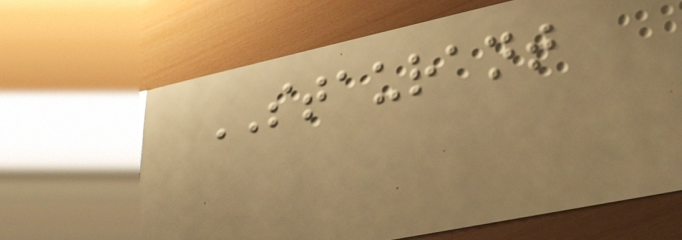STAURANT
